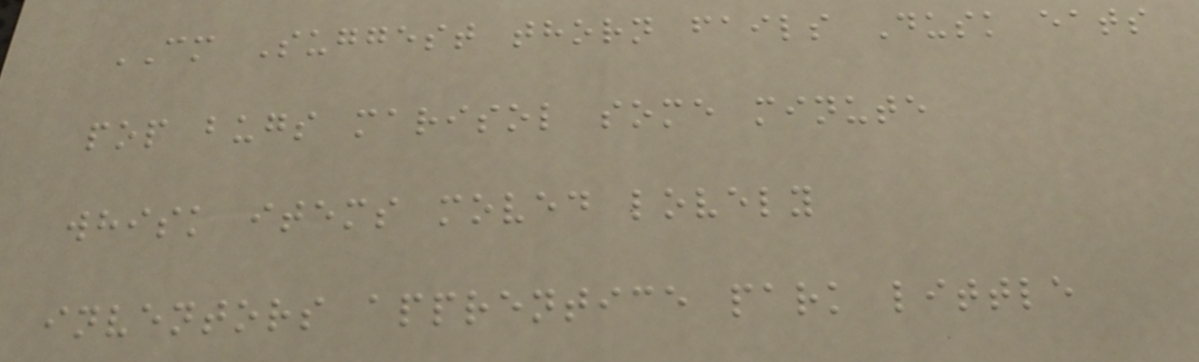CM Suggest thorn fails Dusk eats
pop bugs marisol some minute
whisk items moved lovely
inventors apprentice park little
